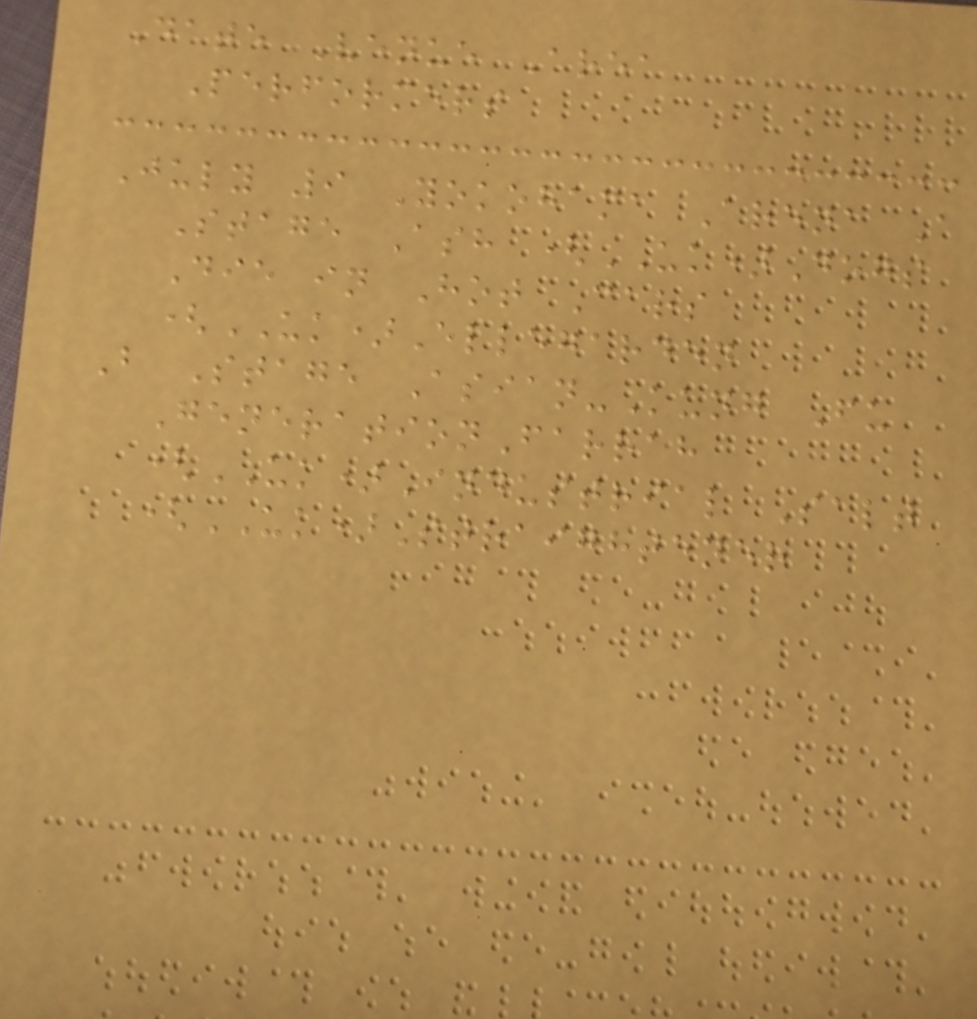Date Venue Area
Performers
July 9 Yokohama Arena A
Stage Ash (UK)Dogs
Die in Hot Cars
(UK)Ellegarden
B Stage Asian-Kung Fu
GenerationFarrah
(UK)Industrial Salt
(UK)Straightener
